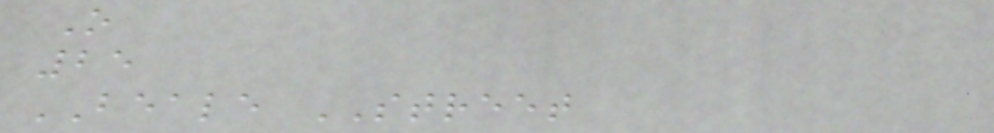O
25
BEALE STREET
